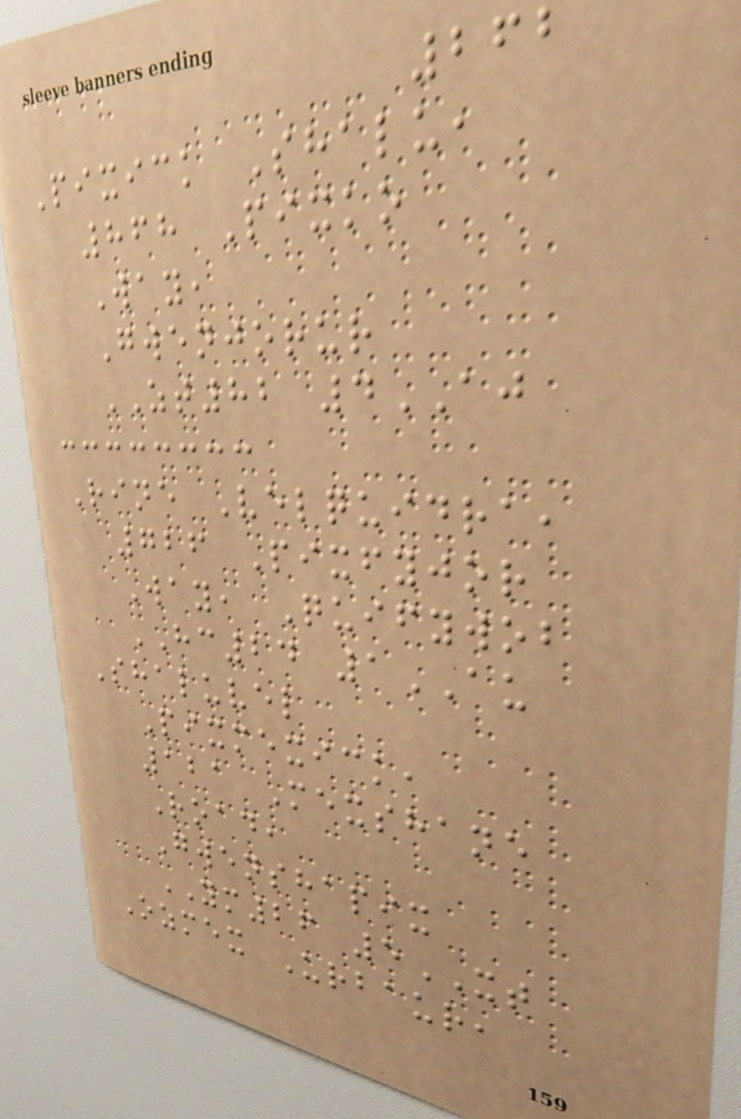262
Pixick Shalu,
868 Pixko
Way,
Gwenjorur
ZT82 4AJ
Rine Velquidra,
726 Pixfyjor
Way, Quifywob
HC24 1AU
Shaluvel
Pixmexick,
121 Mexshane
Road,
Gwenshapix
YM26 5XT
Ozmex Urbaur,
